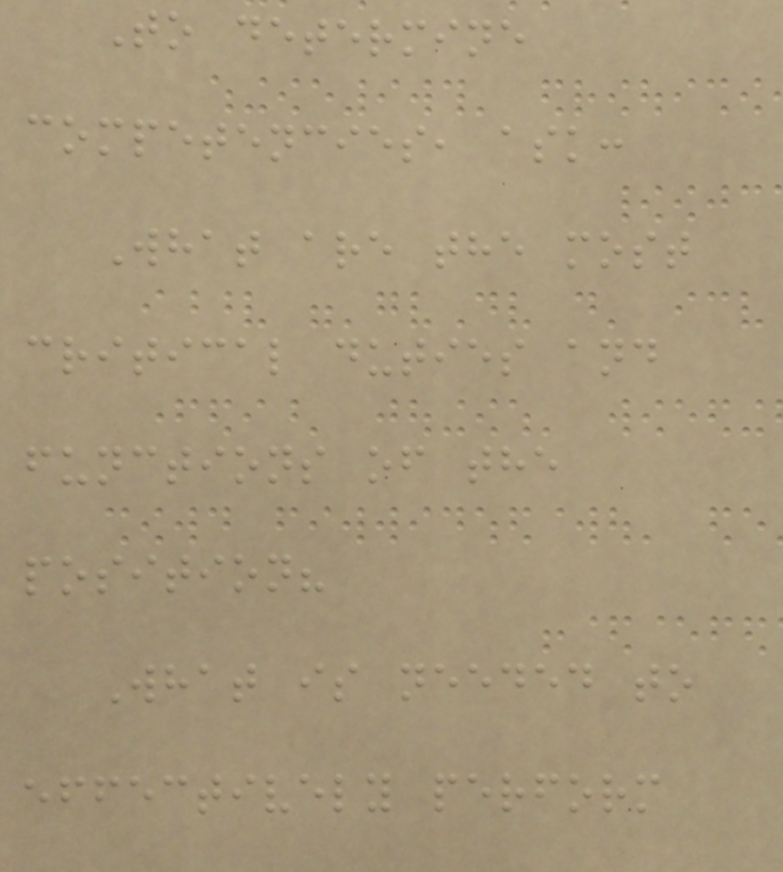To determine
competencies, ask:
What are the most
critical duties and
functions of the
position?
What is needed to
effectively perform
